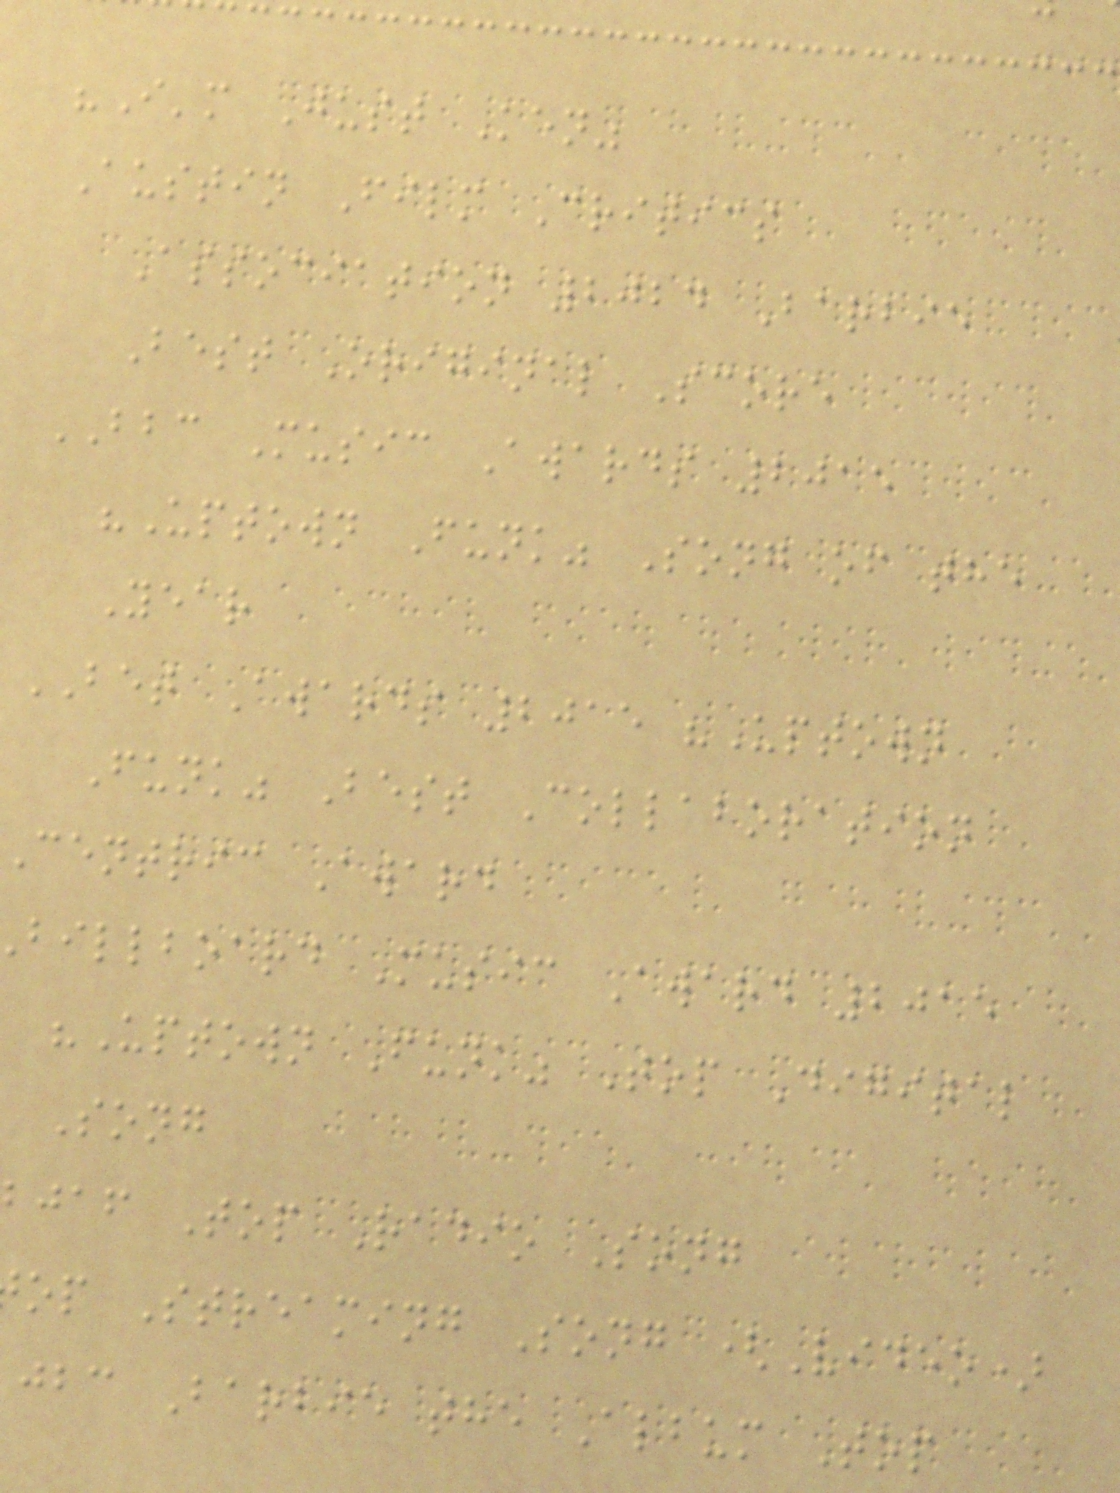"I'm Just Ken"
Austin Film Critics
Association 2024 Barbie
Best Original Score
BBC Music Awards 2015
"Uptown Funk" Song of the
Year
BET Awards 2015 "Uptown
Funk" Best Collaboration
Centric Award
billboard Music Award 2015
"Uptown Funk" Top Digital
Song
bjaf Top Radio Song
op Streaming Song (Video)
jbc Barbie the Album Top
